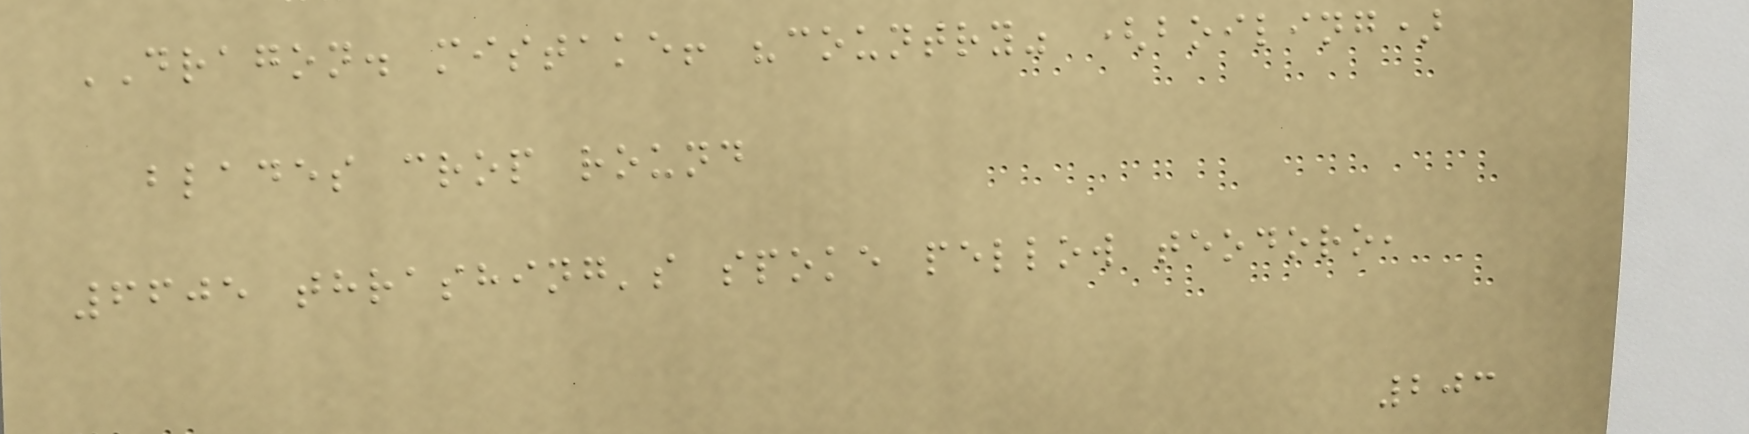DRAGON. mistake! "country" (boiling)
blades crop round
6605 thrashing's spoke pellow teodoro,
203
